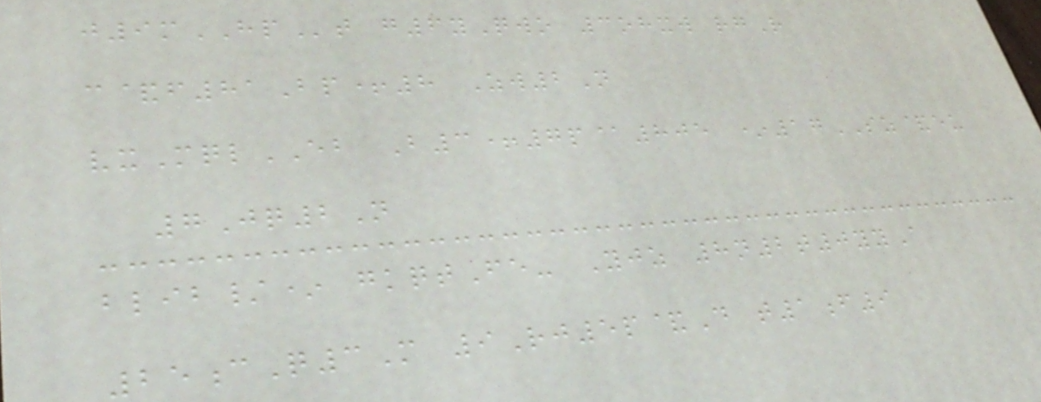j9mHPt g6yQwo 3ohxw rgR
c&f81Bp+8 Zw2N
vxMqlEB B3+7p@805 *17SZ&eu
7Jq2N
blib/* gkqtFe- Yjz 8n2t0yyA
25cQ3M 9Rj5p&D t1f9
